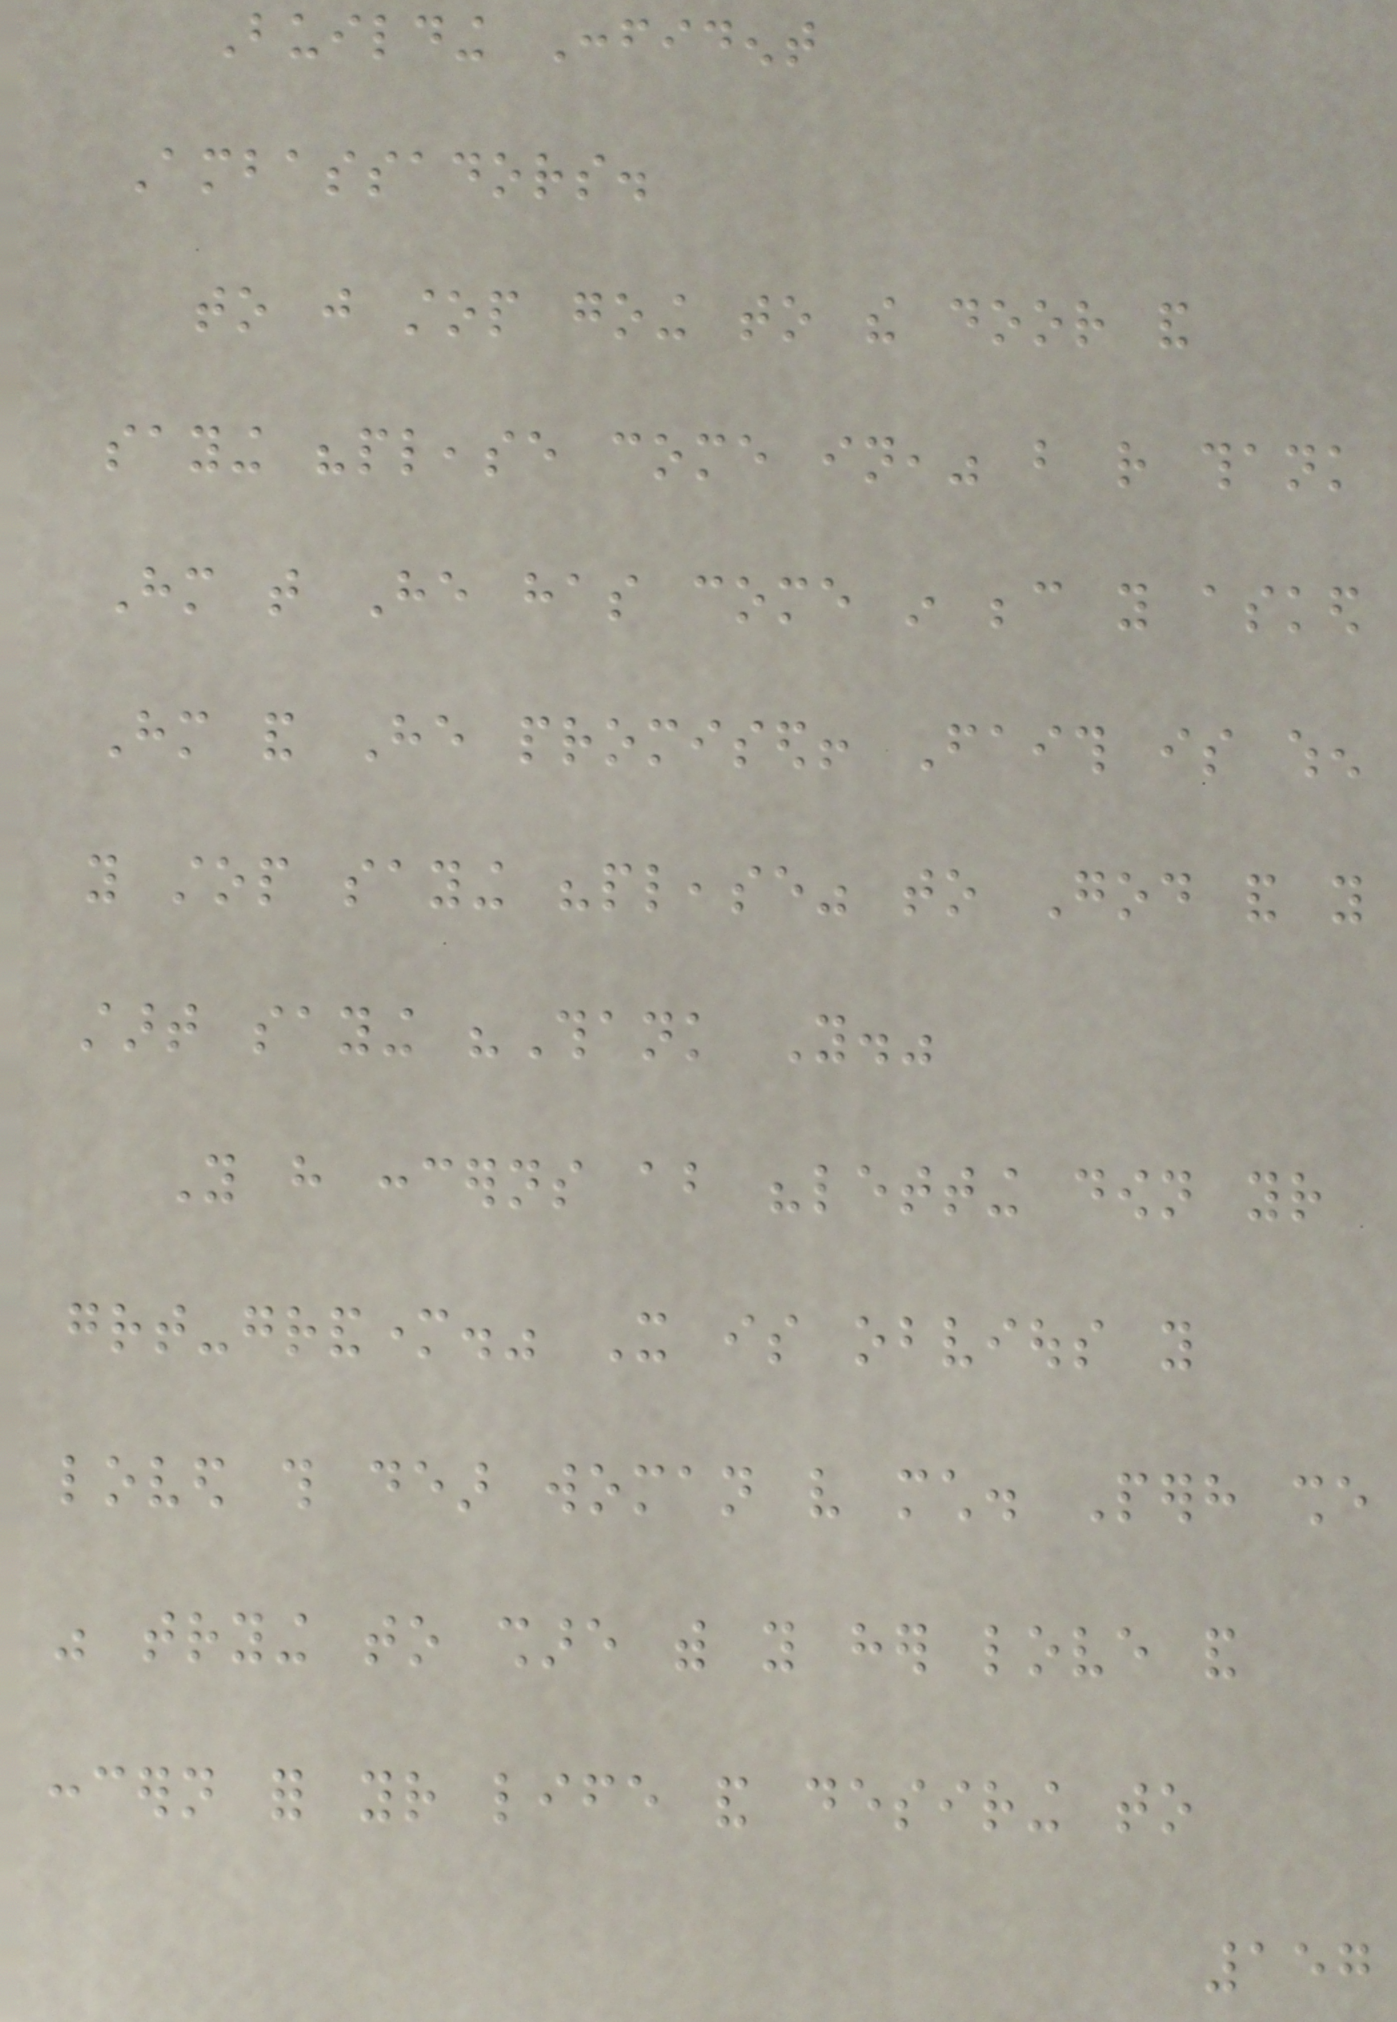Building Confident
Ambassadors.
to just stop going to the door and
saying "please come in," but rather thank
Him that He has come in because you asked
Him and He promised! Faith is when
you stop saying "please" to God and you
start saying "Thank You."
You have concerns about "letting down your
great-grandmother." It is obvious you
loved this dear woman very much. Perhaps she
was trying to share with you her love and
concern for your life and desiring to
157
